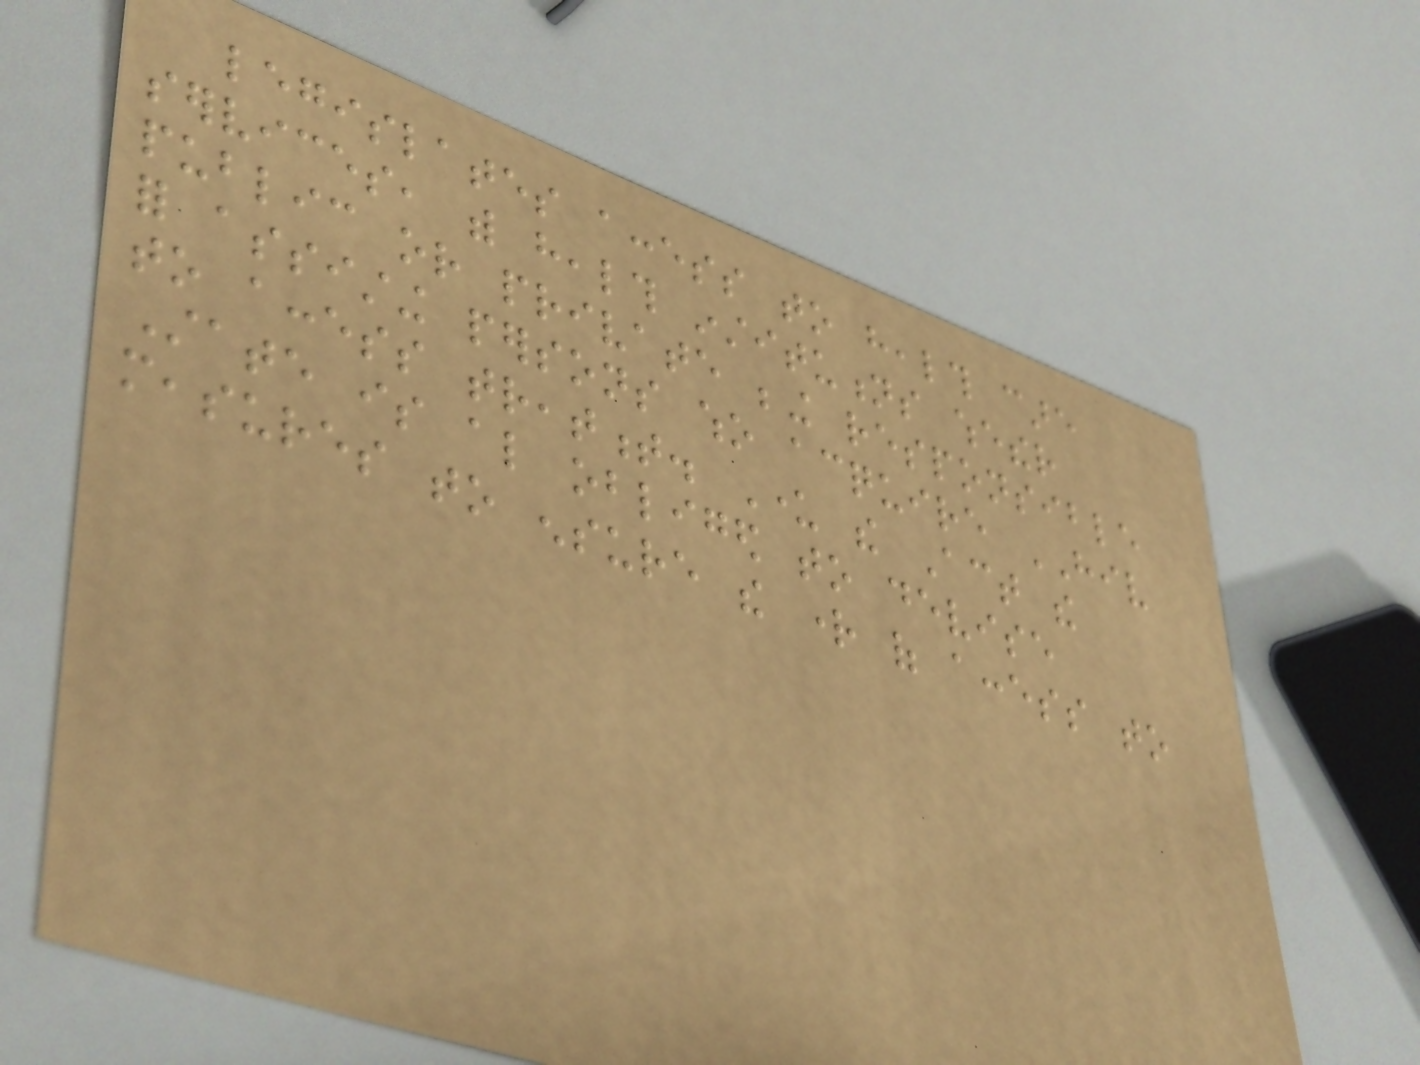legislates access to health care
services, with health institutions whether
public or private being responsible
for assisting persons who acquire HIV
to access treatment. Under the Act the
State is also obliged to devise
measures to ensure the right of access to
